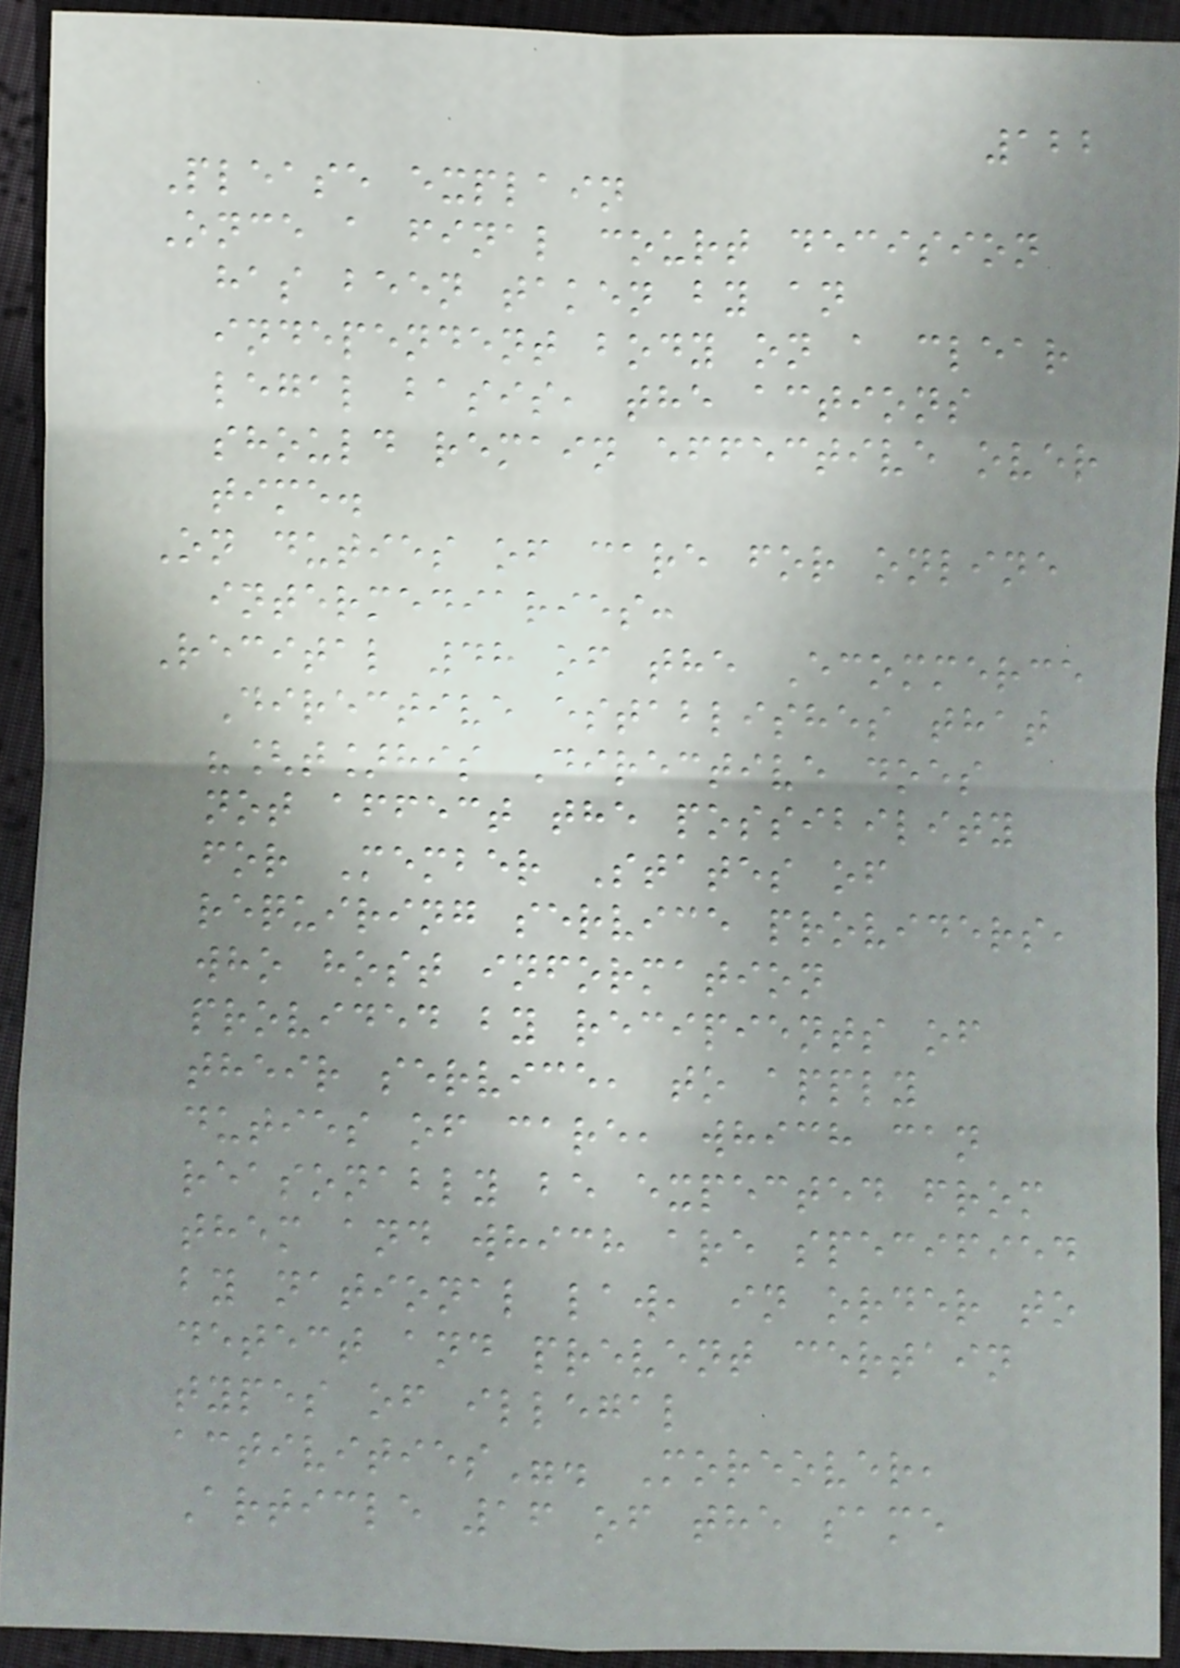122
Please explain
Once a final court decision
has been taken by an
independent body on a clear
legal basis, the actions
should remain effective over
time.
On duties of care for online
intermediaries:
Recital 48 of the Ecommerce
Directive establishes that
"[t]his Directive does
not affect the possibility
for Member States of
requiring service providers,
who host information
provided by recipients of
their service, to apply
duties of care, which can
reasonably be expected from
them and which are specified
by national law, in order to
detect and prevent certain
types of illegal
activities". Moreover,
Article 16 of the same
